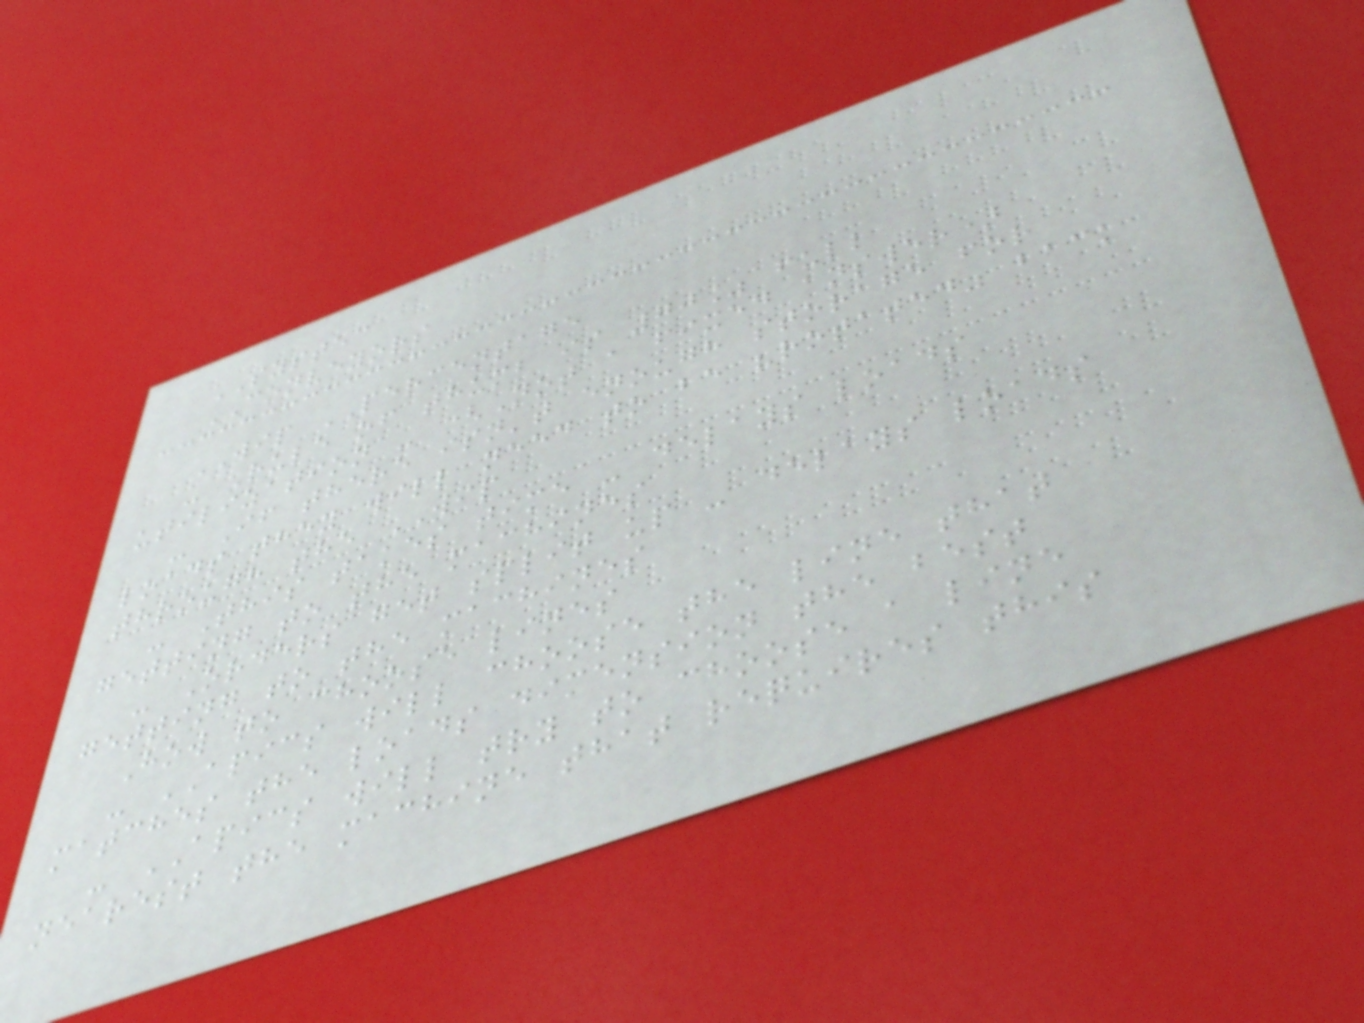SYSTEC
CONVEYORS
WIP PERCENTAGE
- Rule of thumb is 70% full
utilization - (Not a fixed answer)
- If there isn't enough storage for
loads they will need to be "rotated" back
through the WIP
- This takes time - delays loads
getting to the machines
- Orders get split up - delays loads
getting to the machines
How to choose lines
- APICS will choose the line that
matches the loads dimension the best
- APICS will try to choose a line
nearest the machine that requires this
